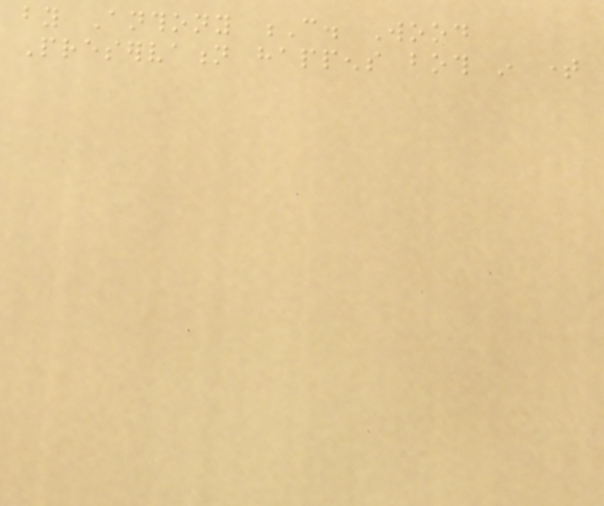by Anthony C. Wood
Preservation happens both in time
